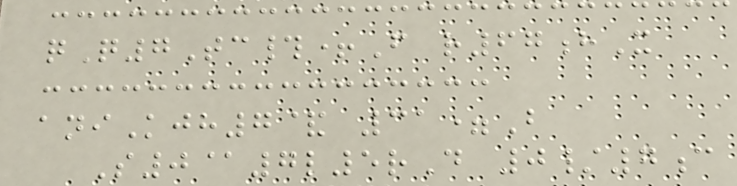qQ7Tc#+F r67hX
aniKjh7& 31=B
S0@7l5rD 0/7c
